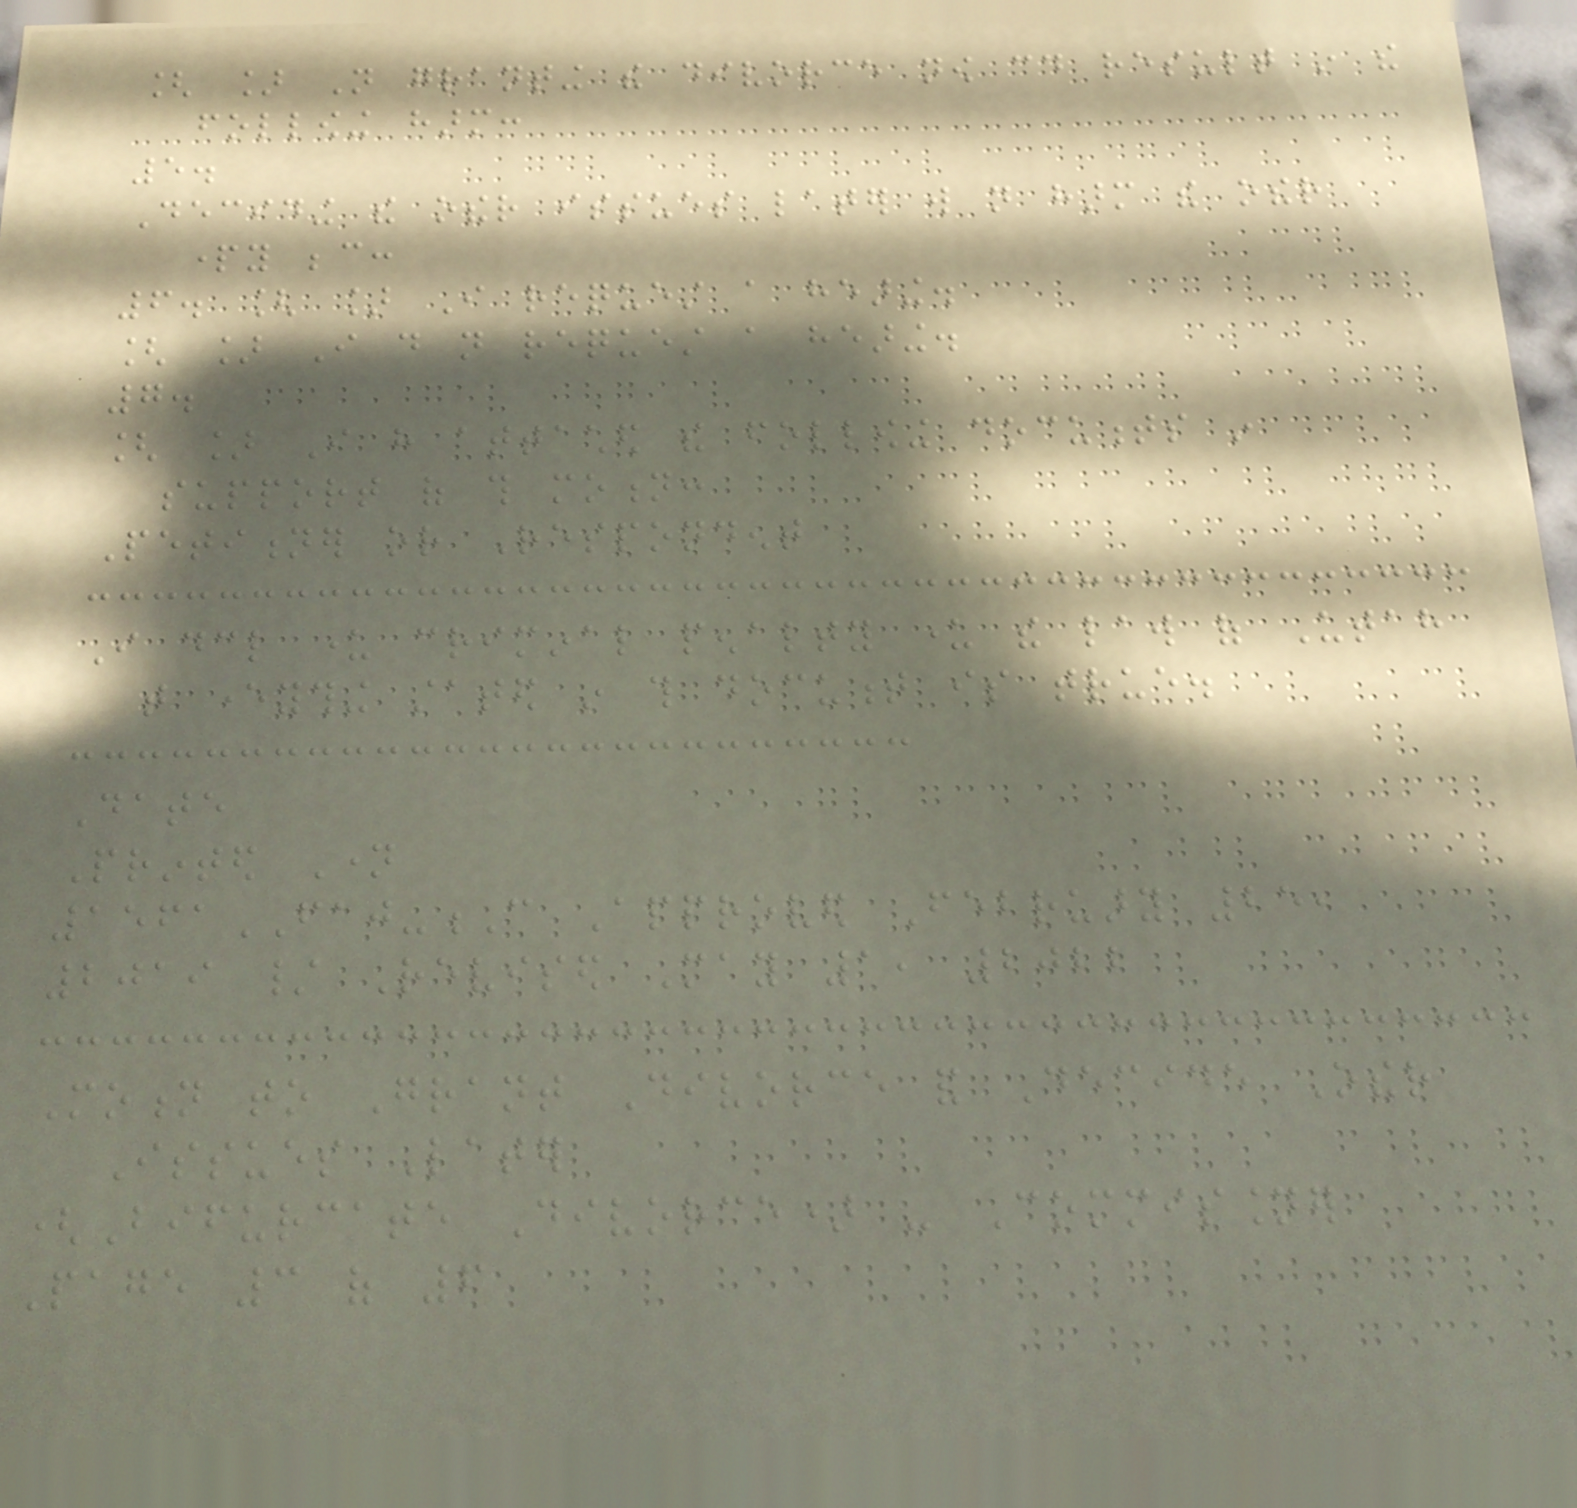[ ] Not granting the divorce now could result in the
following harm:
5.
Deciding the other issues later will not harm the other
party because:
6. [ ] I request a hearing.
[ ] I do not request a hearing.
7.
[ ] I have attached the following documents in
support of this motion:
Petitioner or Respondent
I declare under criminal penalty under the law of Utah
that everything stated in this document is true.
Date
Printed Name
1561FAJ-C Approved February 25,
2019 / Revised May 1, 2022
Motion to Grant Divorce and Decide Other
Issues Later
(Bifurcate Divorce) - Commissioner
Page 3 of 6
